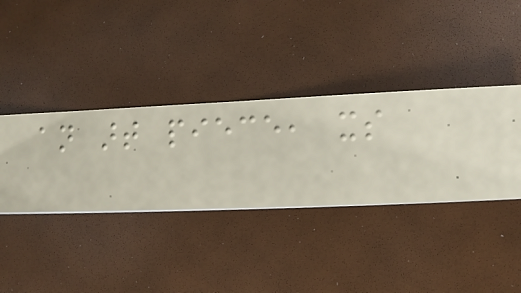an art piece, its
